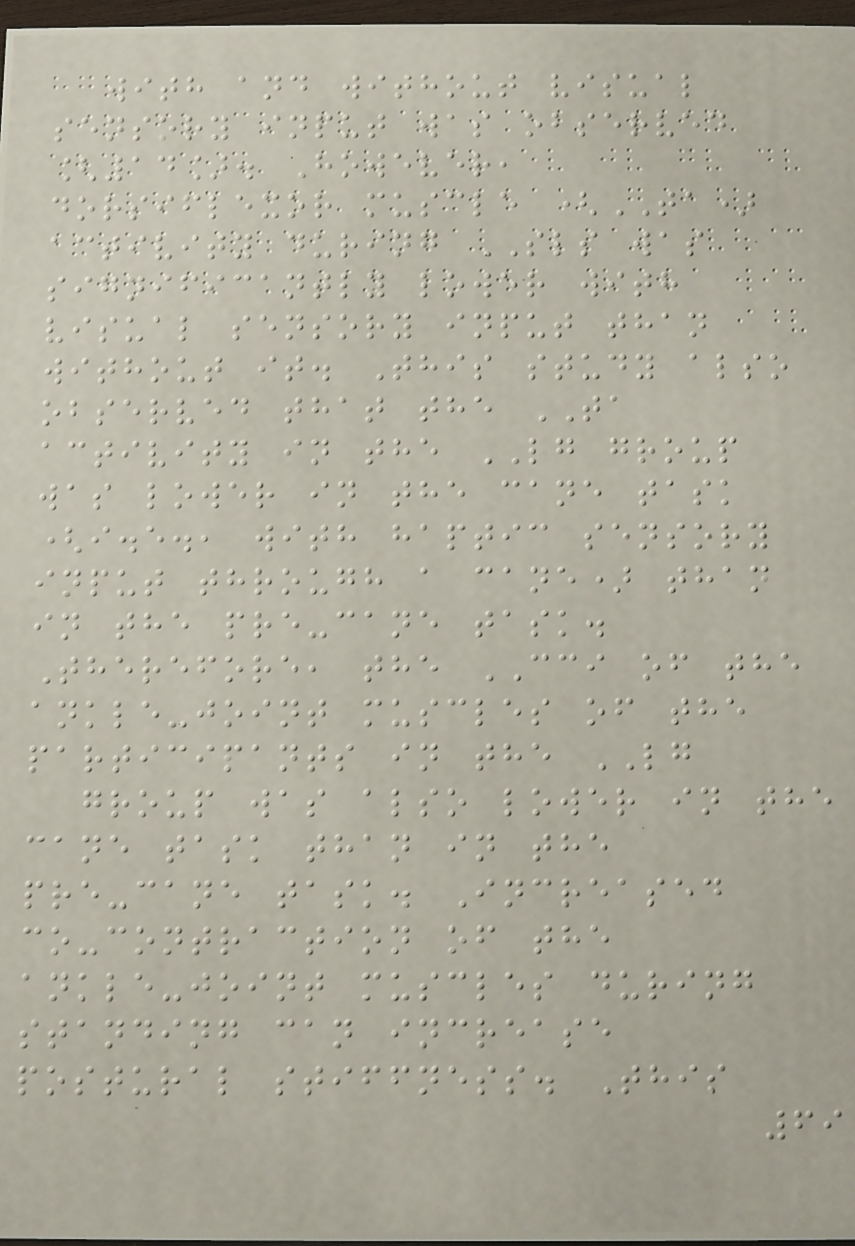with and without visual
sensory input was observed
[14]. However,
dorsiflexor muscle (TA)
activity during SLS was
significantly lower with
visual sensory input than
without it. This study also
observed that the TA
activity in the LG group
was lower in the cane task
(i.e., with haptic sensory
input through a cane) than
in the pre-cane task.
Therefore, the CCI of the
ankle-joint muscles of the
participants in the LG
group was also lower in the
cane task than in the
pre-cane task. Increased
co-contraction of the
ankle-joint muscles during
standing can increase
postural stiffness. This
69
